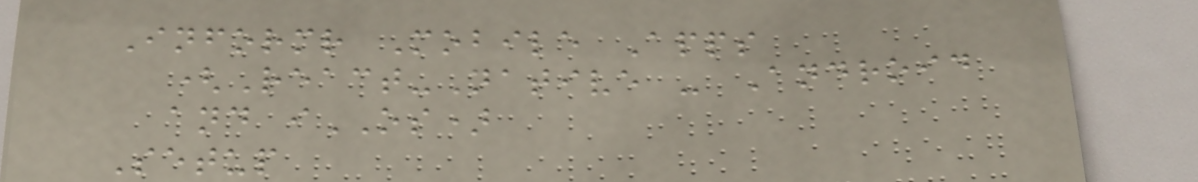Informr Mobile Apps
(React-Native - Android
and iOS)
Setup
